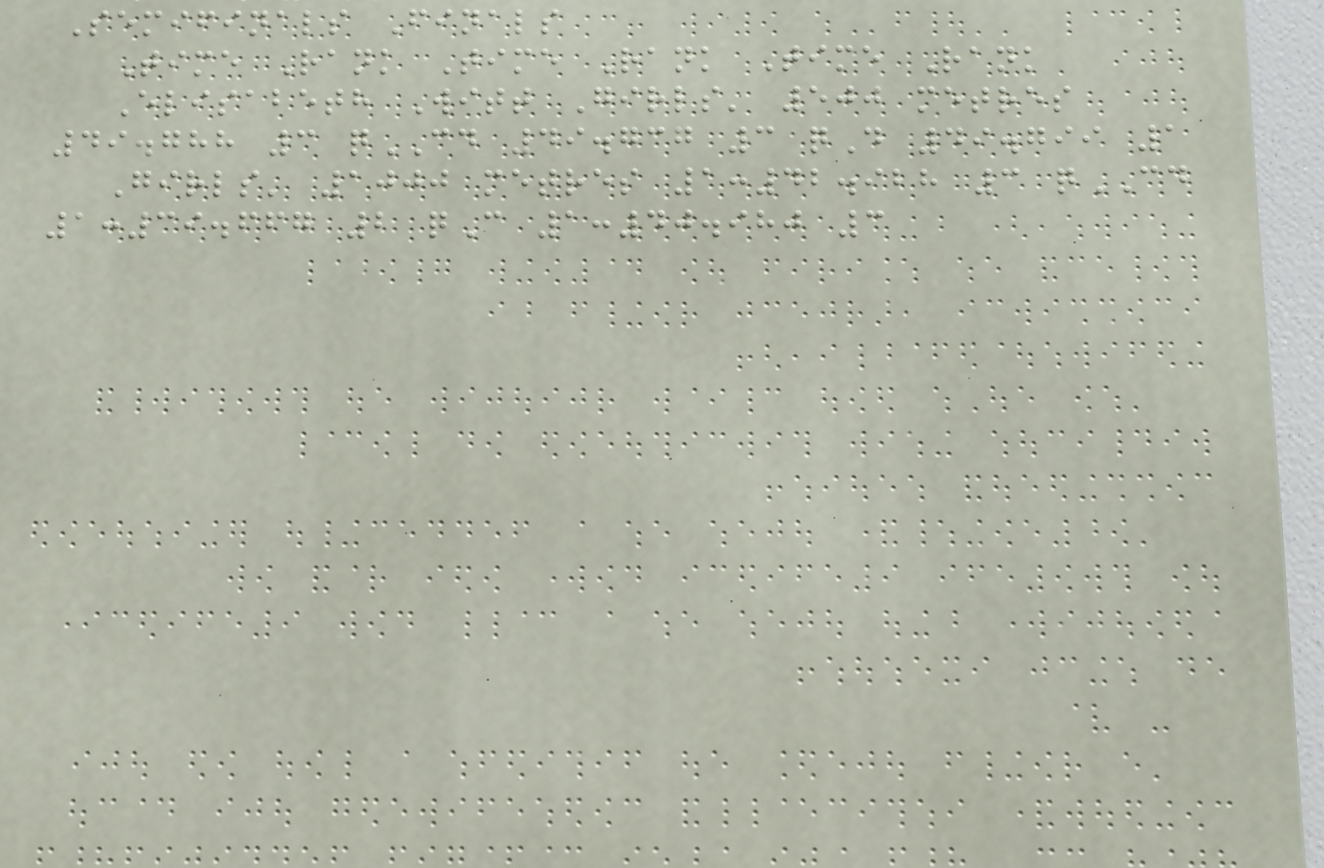Semifinals Finals
Time Rank Time Rank Time Rank
Elisabeth Witt Girls' 500 metres
49.788 3 qCD 49.737 3 qD 49.799 1
Girls' 1000 metres 1:42.928 3 qCD
1:39.667 2 qC 1:40.980 3
